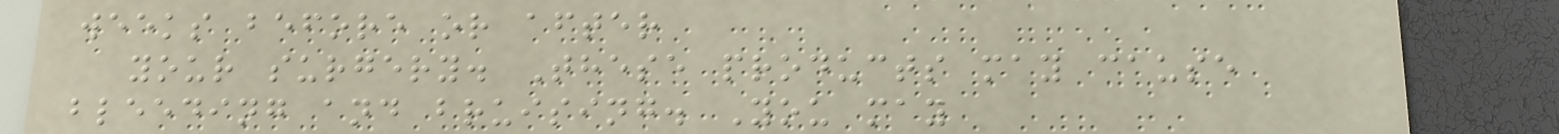weeks before or after
your surgery. These products may cause
bleeding and bruising. You may
